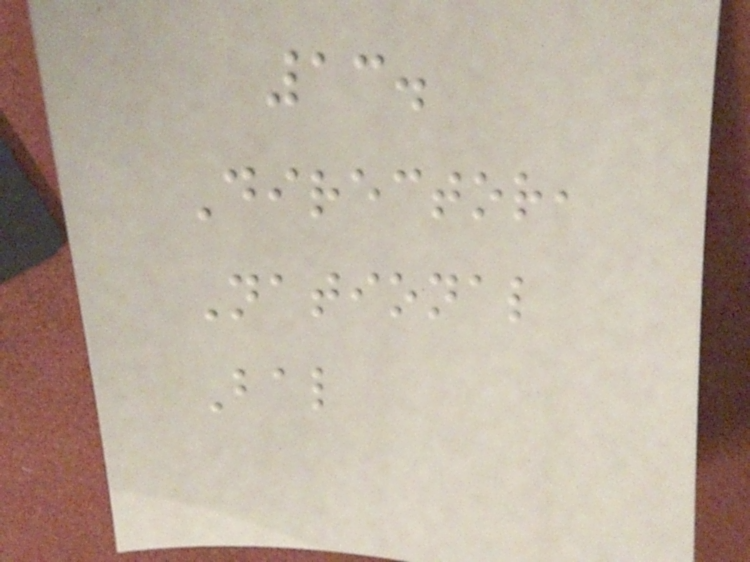13.
Director,
National
Bal
